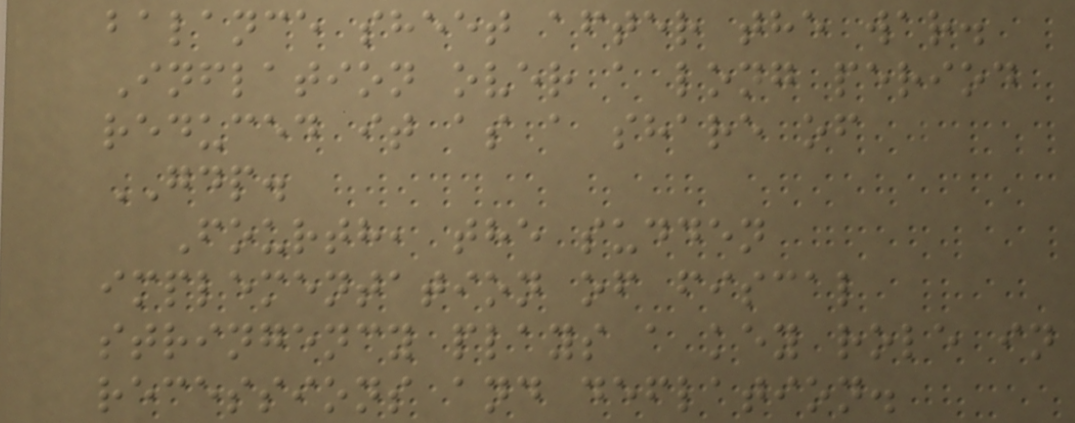balance sheet after the war.
Inflation over a long period
reduced it as a share of
GDP.
Fourth, the sudden
implementation of fiscal
stringency plays a key role in
recessions and deflation.
